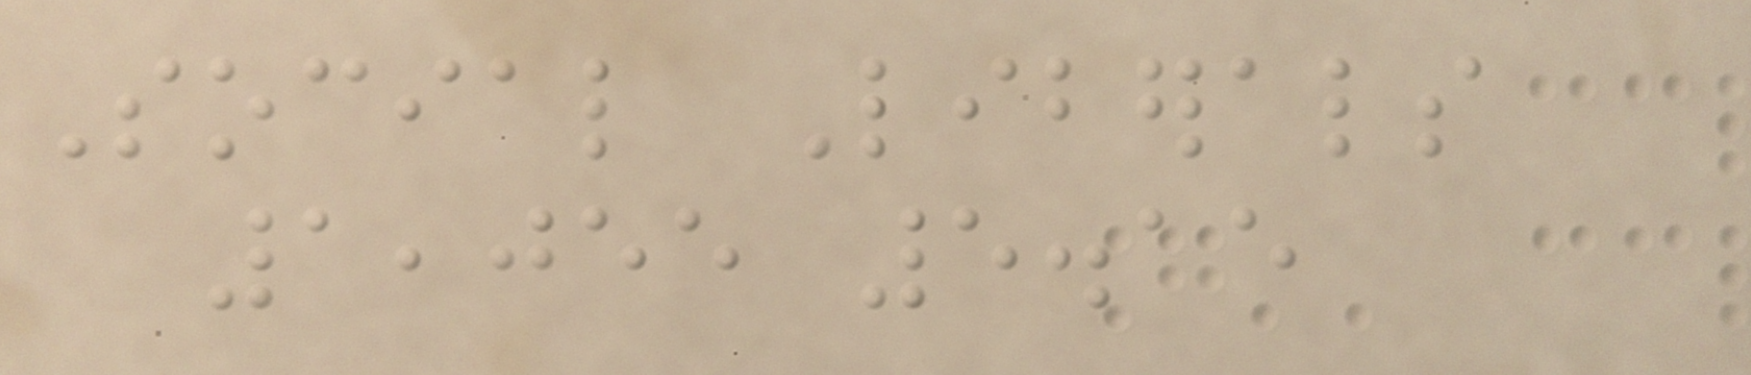Social Liberals
1,055 5.15
